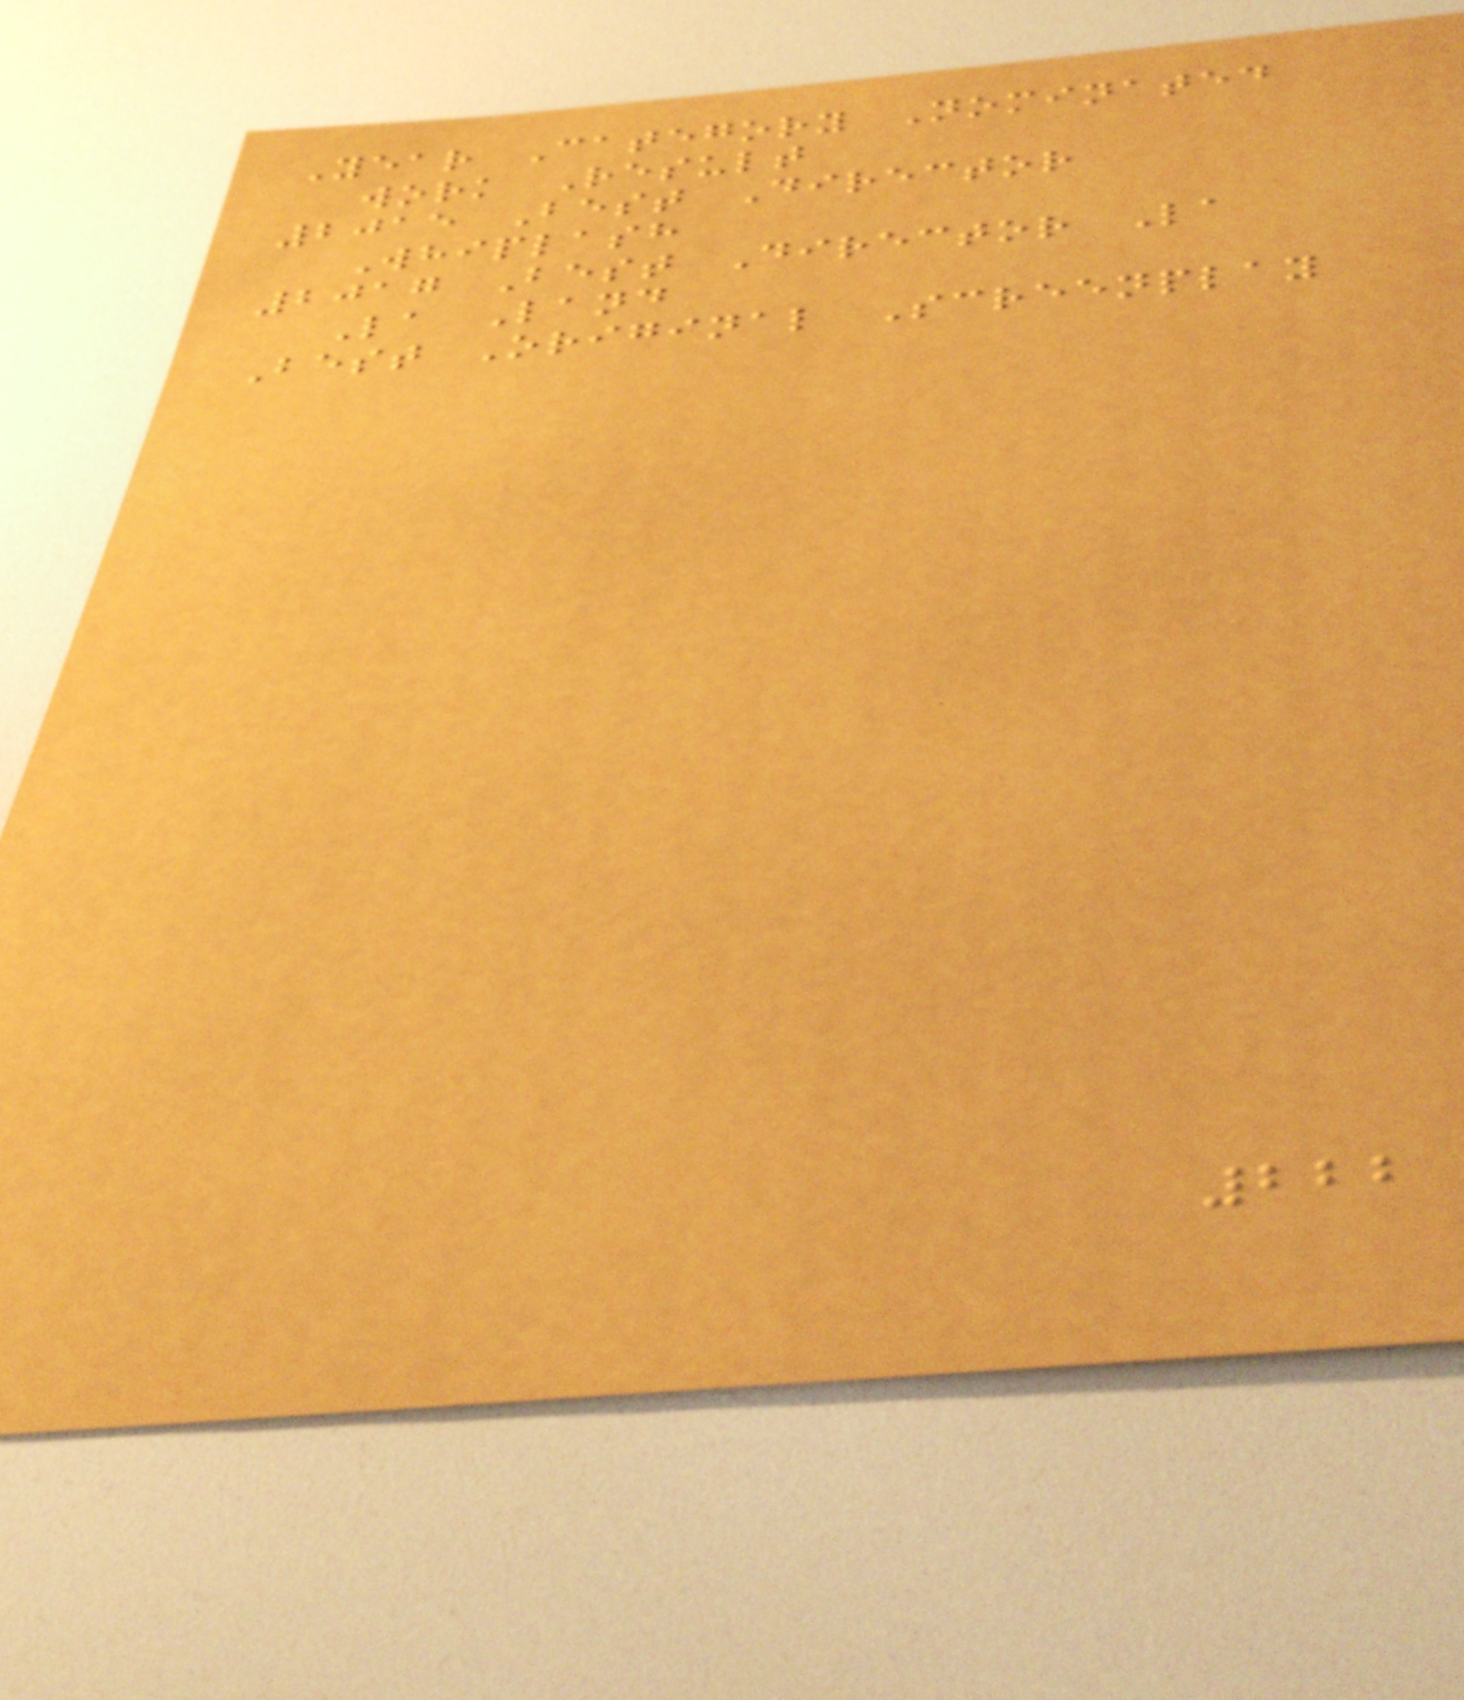Year Category Nominated
work Result
2015 Best Director
Whiplash
2017 Best Director La
La Land
Best Original Screenplay
222
